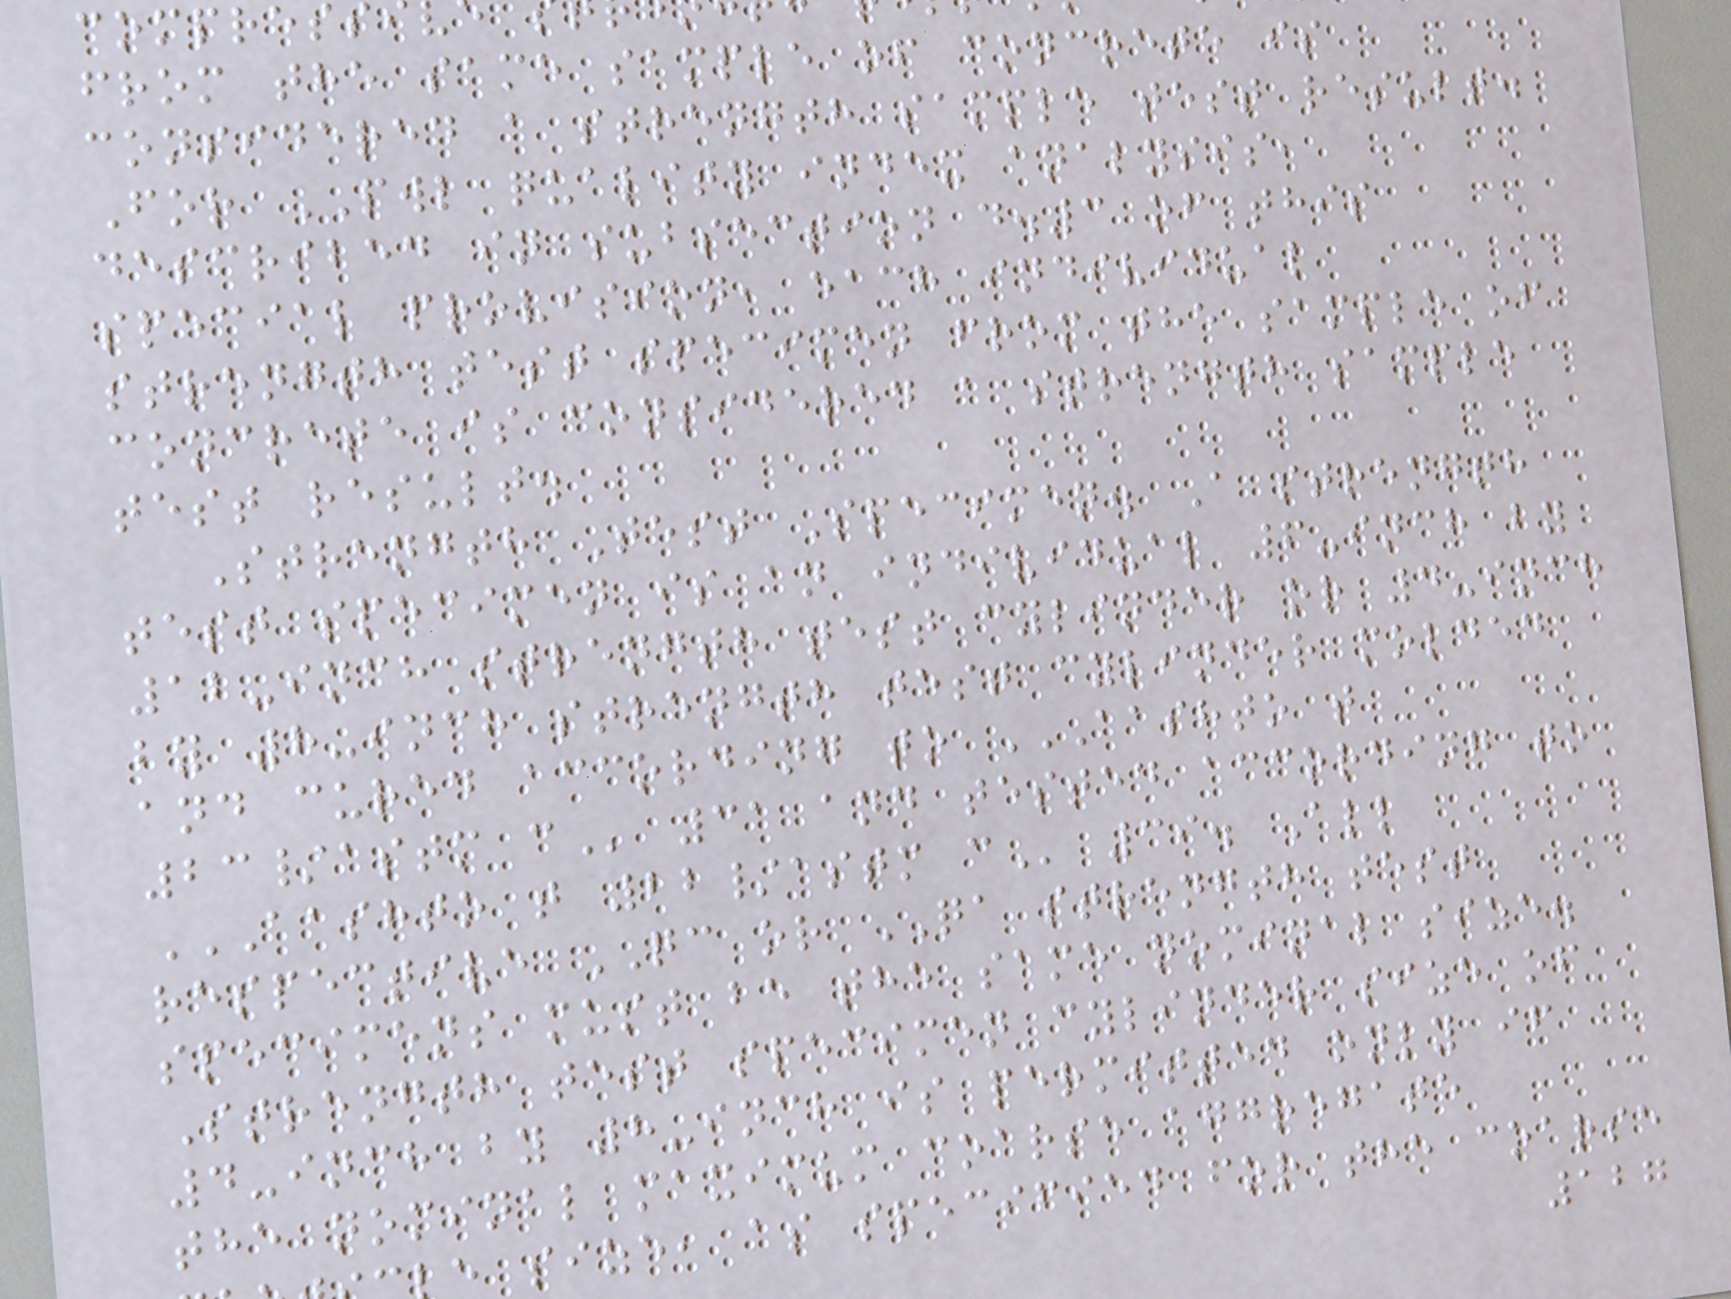from the same sample of concrete is
considered a strength sample test result.
For PWL quality index analysis,
described in subsection d.3 of this
special provision, each individual
strength test specimen from the sample of
concrete is considered a strength sample
test result.
Strength Test Specimen. A strength
test specimen is an individual 6-inch by
12-inch strength test cylinder or 4-inch
by 8-inch strength test cylinder molded
and cured according to AASHTO T
AASHTO T 22/ASTM C 39. All
respective QC or QA strength test
specimens must be the same nominal size.
Strength test specimen cylinder size of
4-inch by 8-inch is permitted only if
the nominal maximum coarse aggregate
e size, as specified for the coarse
127
